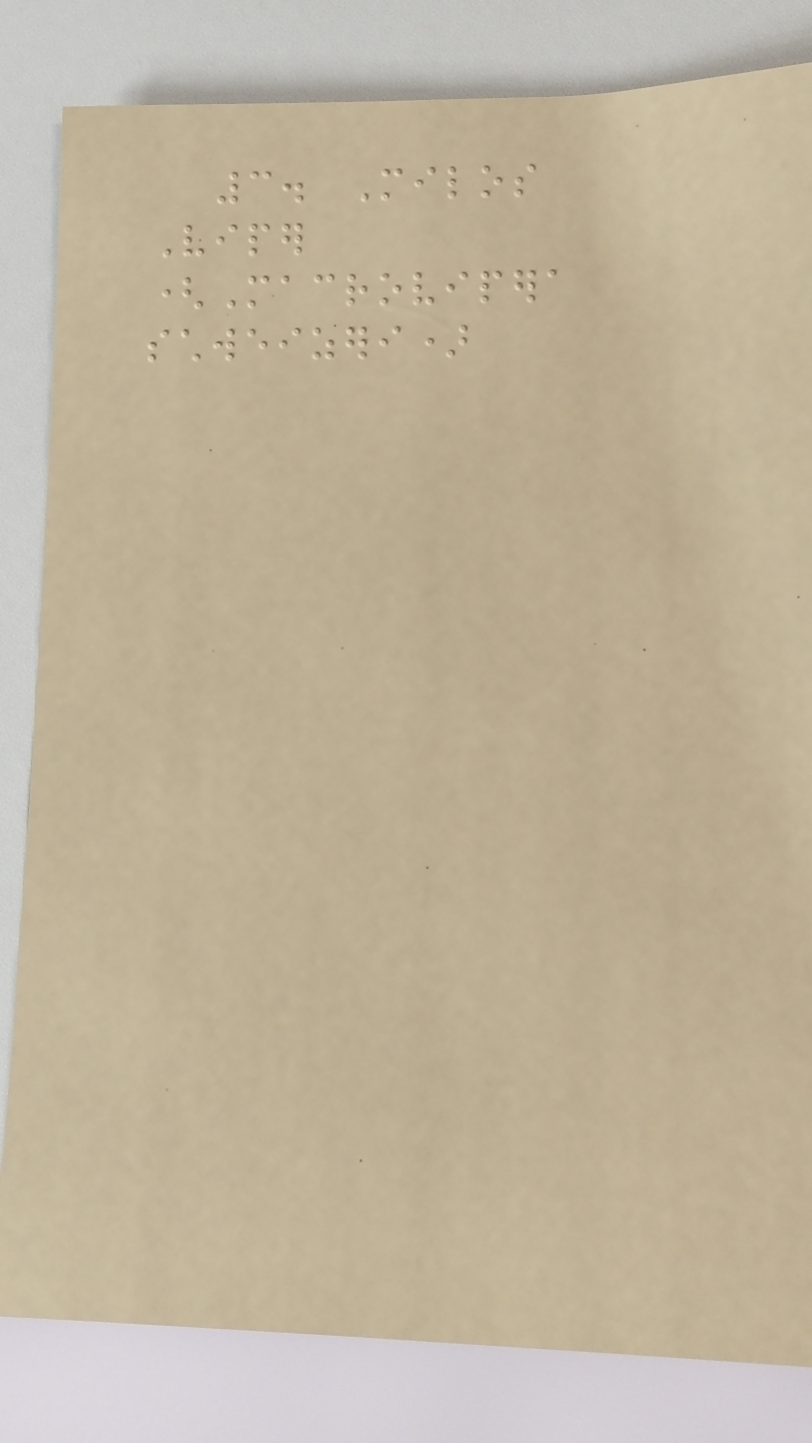3. Milos
Viper
(Macrovipera
schweizeri)
